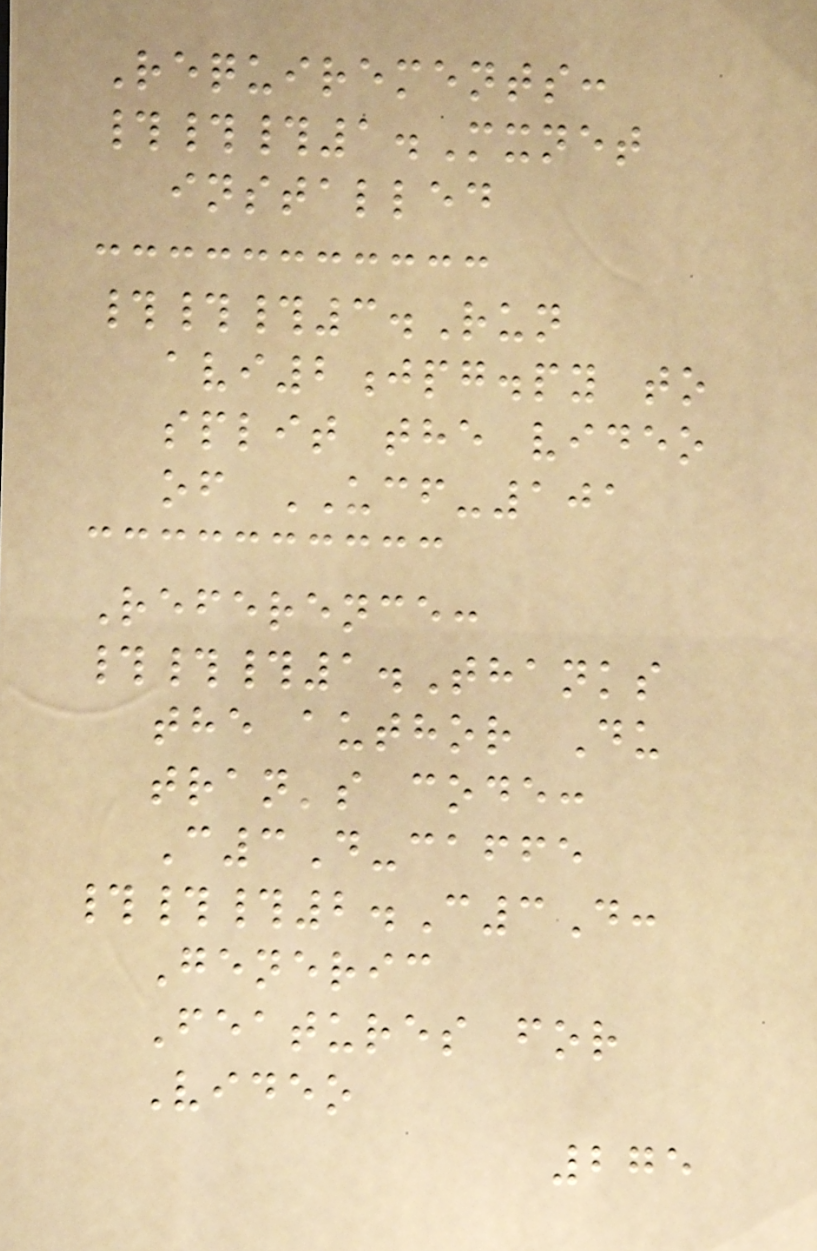Requirements:
###1.Mxnet
installed
###3.Run
avi2jpg.py to
split the video
of UCF-101
Reference:
###1.Thanks
the author Du
tran's code:
C3D-caffe
###2.C3D:
Generic
Features for
Video
275
